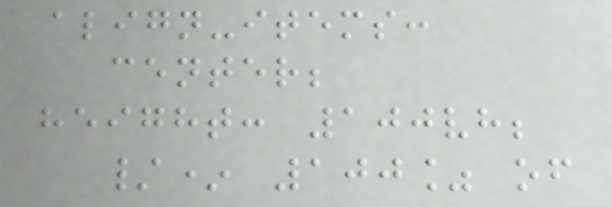align-items:
center;
height: 100vh;
/* 100% of
